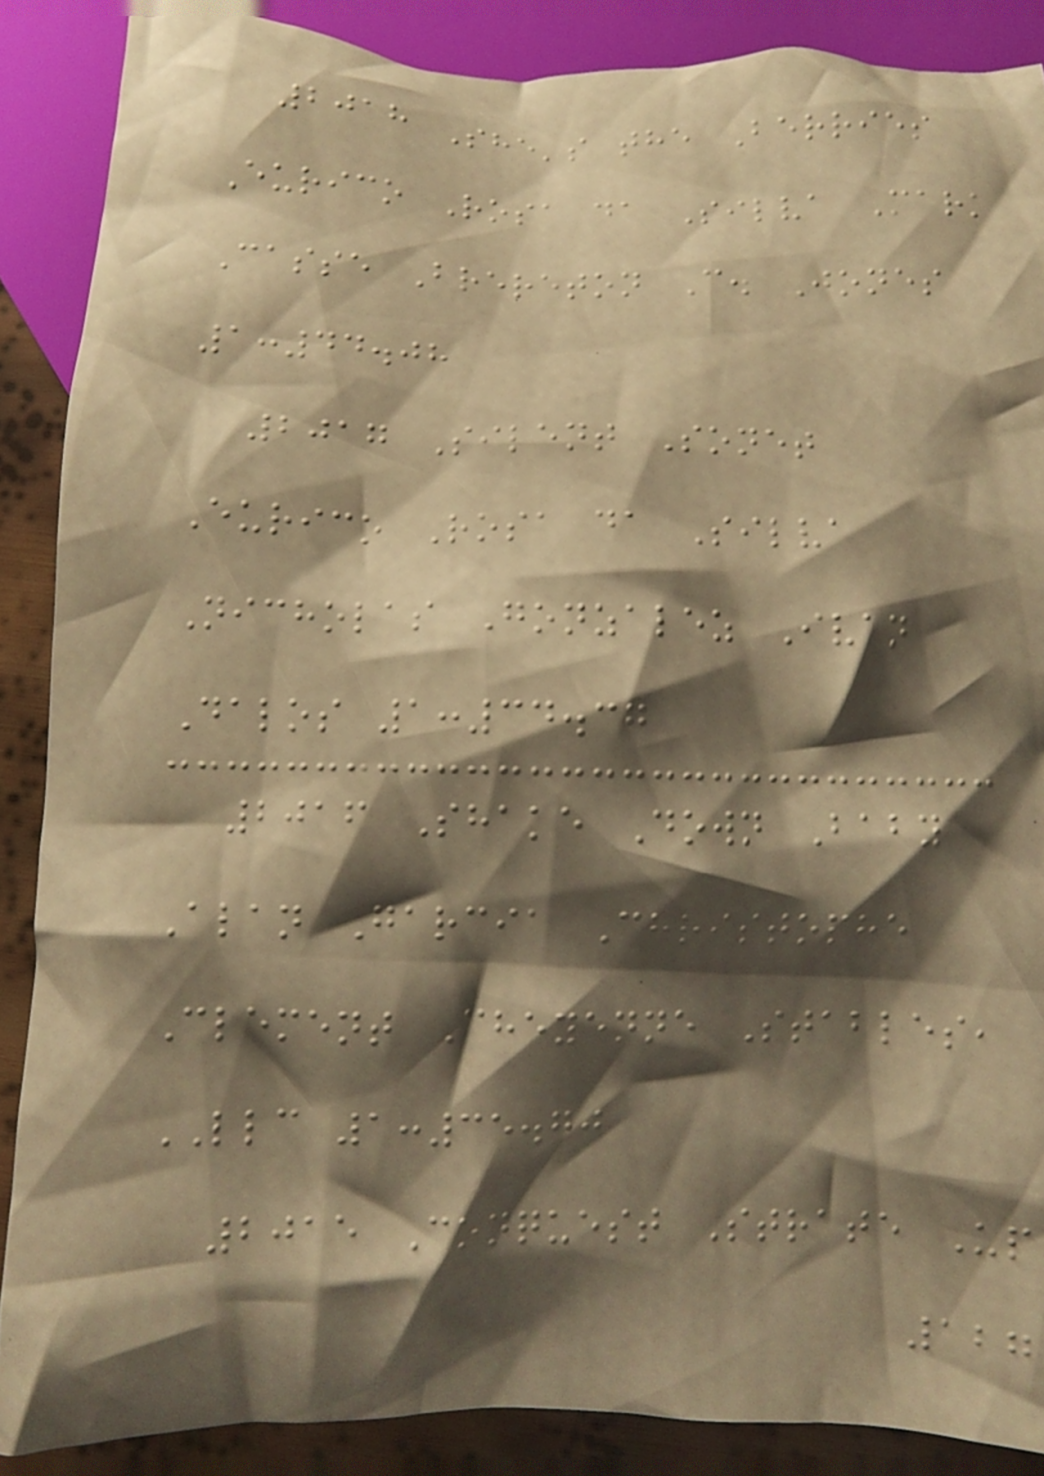2018 She's the Berries
Eurico Rosa da Silva Mark
Casse Brereton C. Jones
1:44.08
2017 Silent Sonet
Eurico Rosa da Silva
Nicholas Gonzalez Ivan
Dalos 1:34.37
2016 Shake Down Baby
Alan Garcia Christophe
Clement Cheyenne Stables,
LLC 1:35.70
2015 Conquest Strate Up
127
